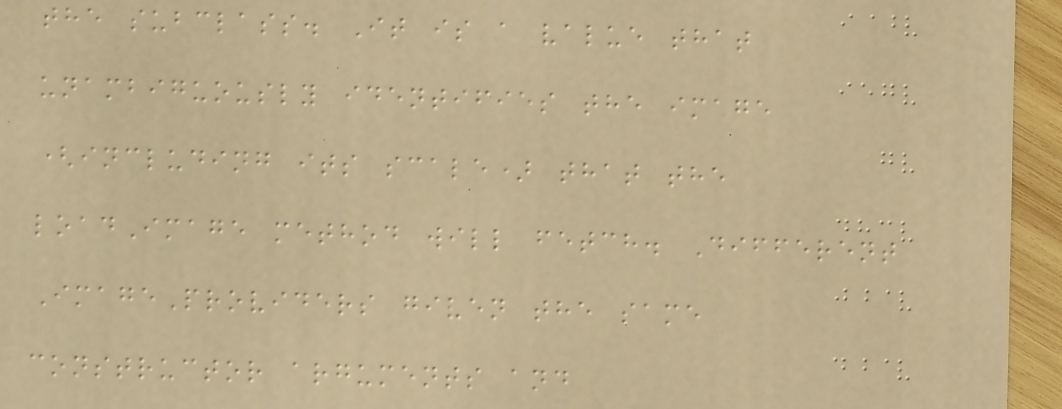the subclass. It is a value that
unambiguously identifies the image
(including its scale) that the
loadImage method will fetch. Different
ImageProviders given the same
constructor arguments and
